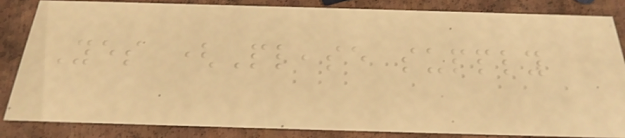Yes (Please supply
